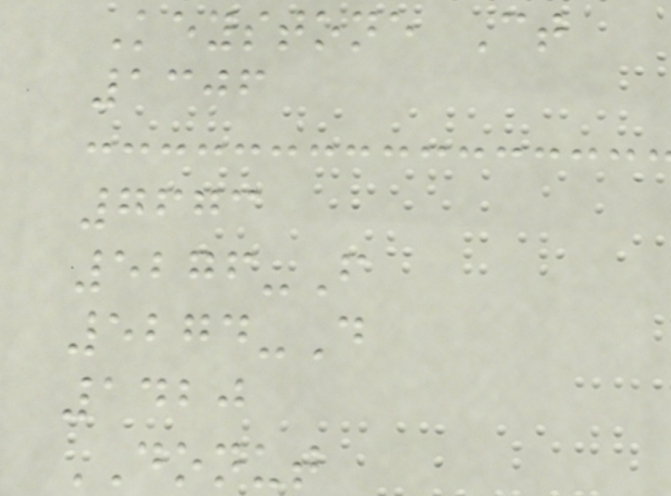Keystone Ct
1306
7673
5276-F
5274-D
1420
DONUT
